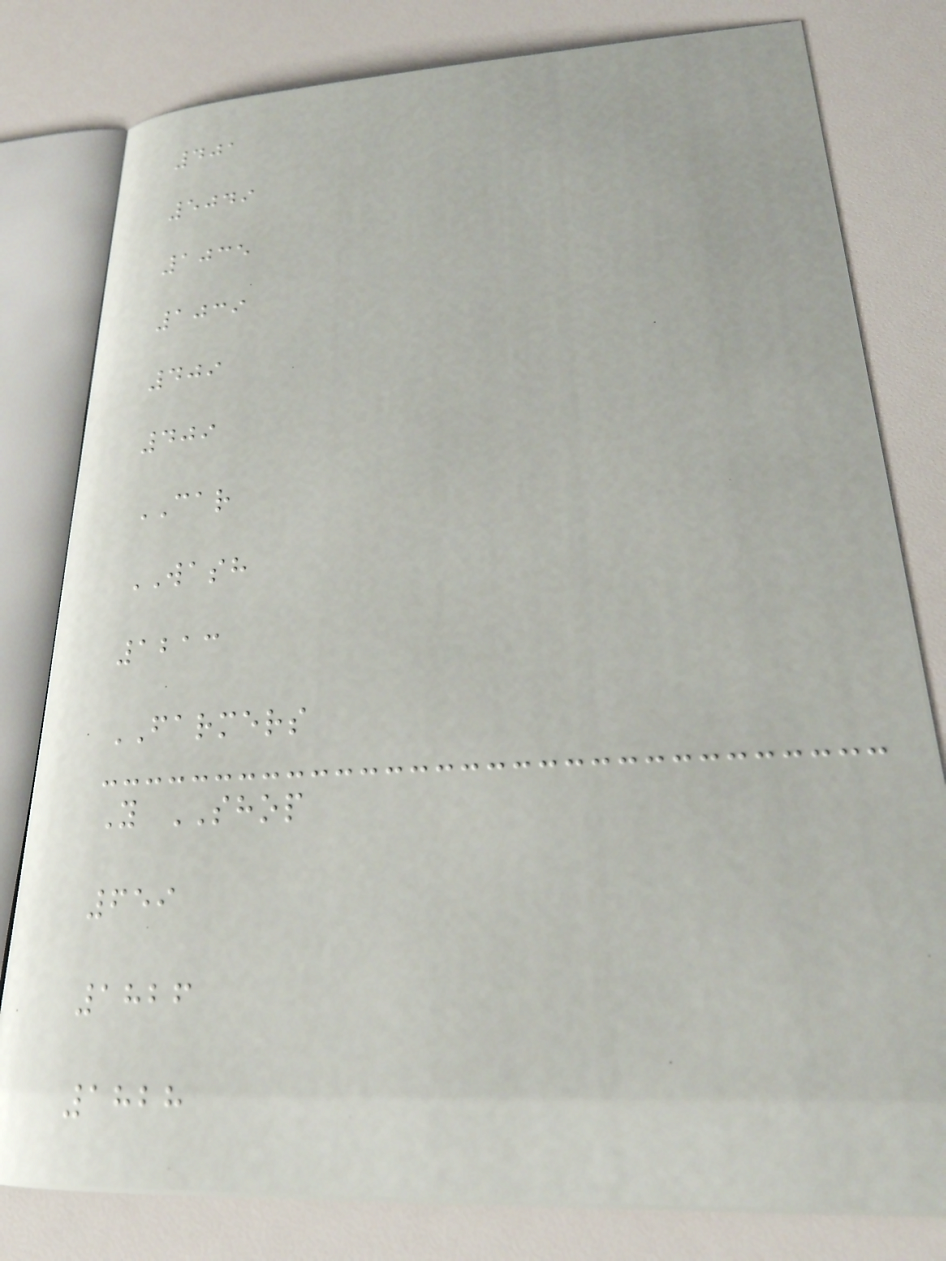401
5049
1035
1039
409
409
CAR
WASH
1213
FARMERS
Y SHOP
659
1826
1828
